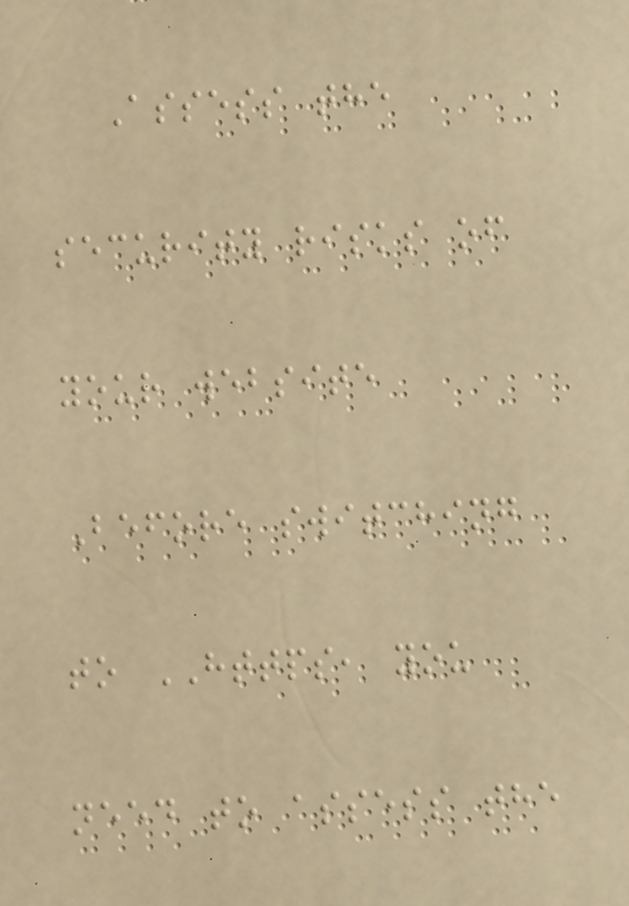Assess the
security risks of
your website
Before switching
to HTTPS, you
need to assess the
